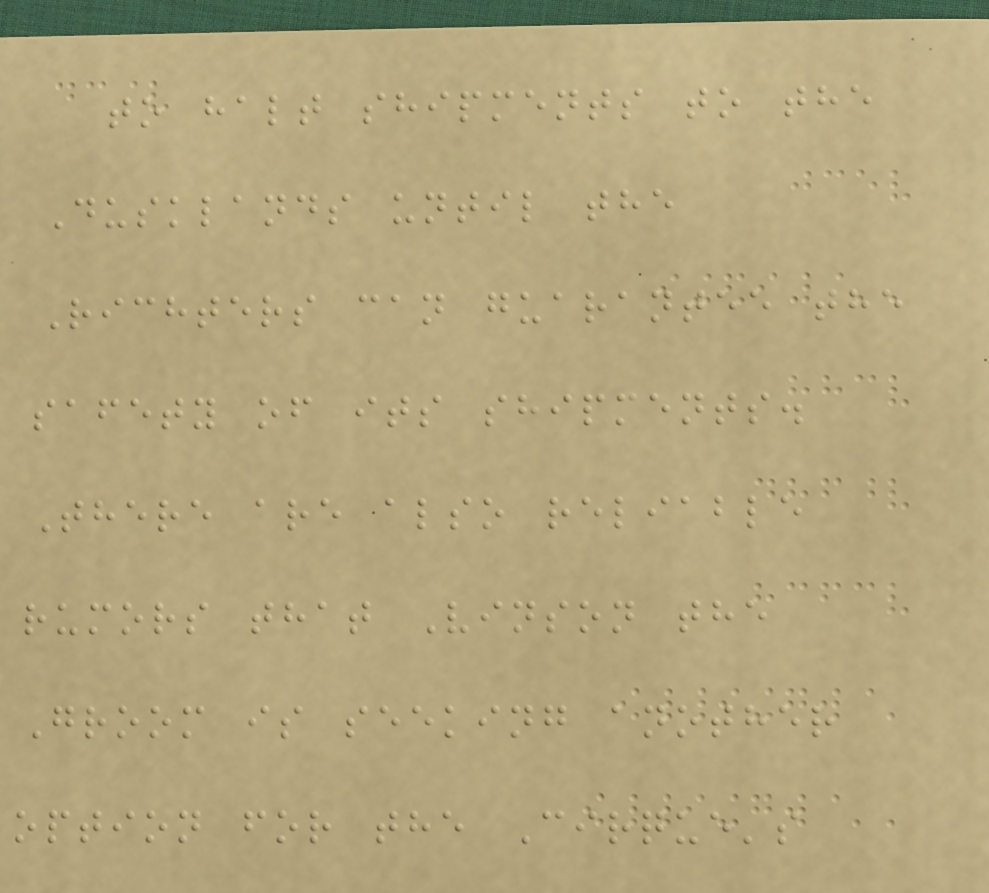to halt shipments to the
Dusklands until the
Richters can guarantee the
safety of its shipments.
There are also reliable
rumors that Vinson the
Groom is seeking another
option for the Cirque's
